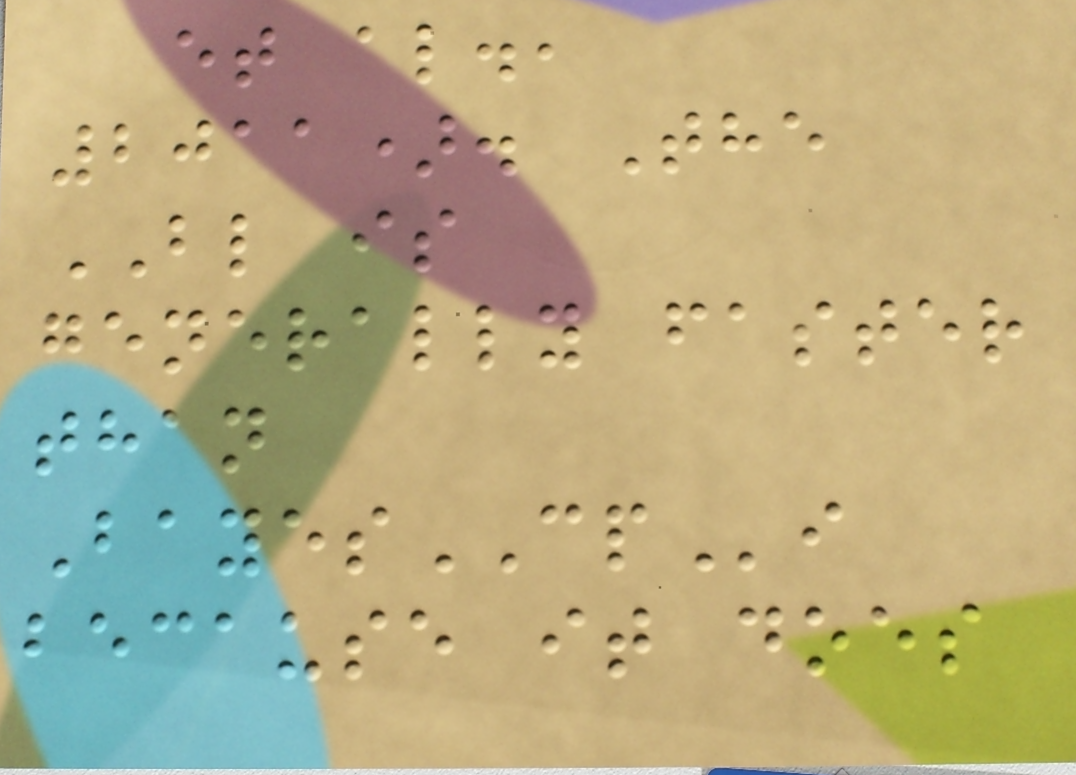et al.,
2011). The
BL is
generally faster
than
BayesCPi
because it does
